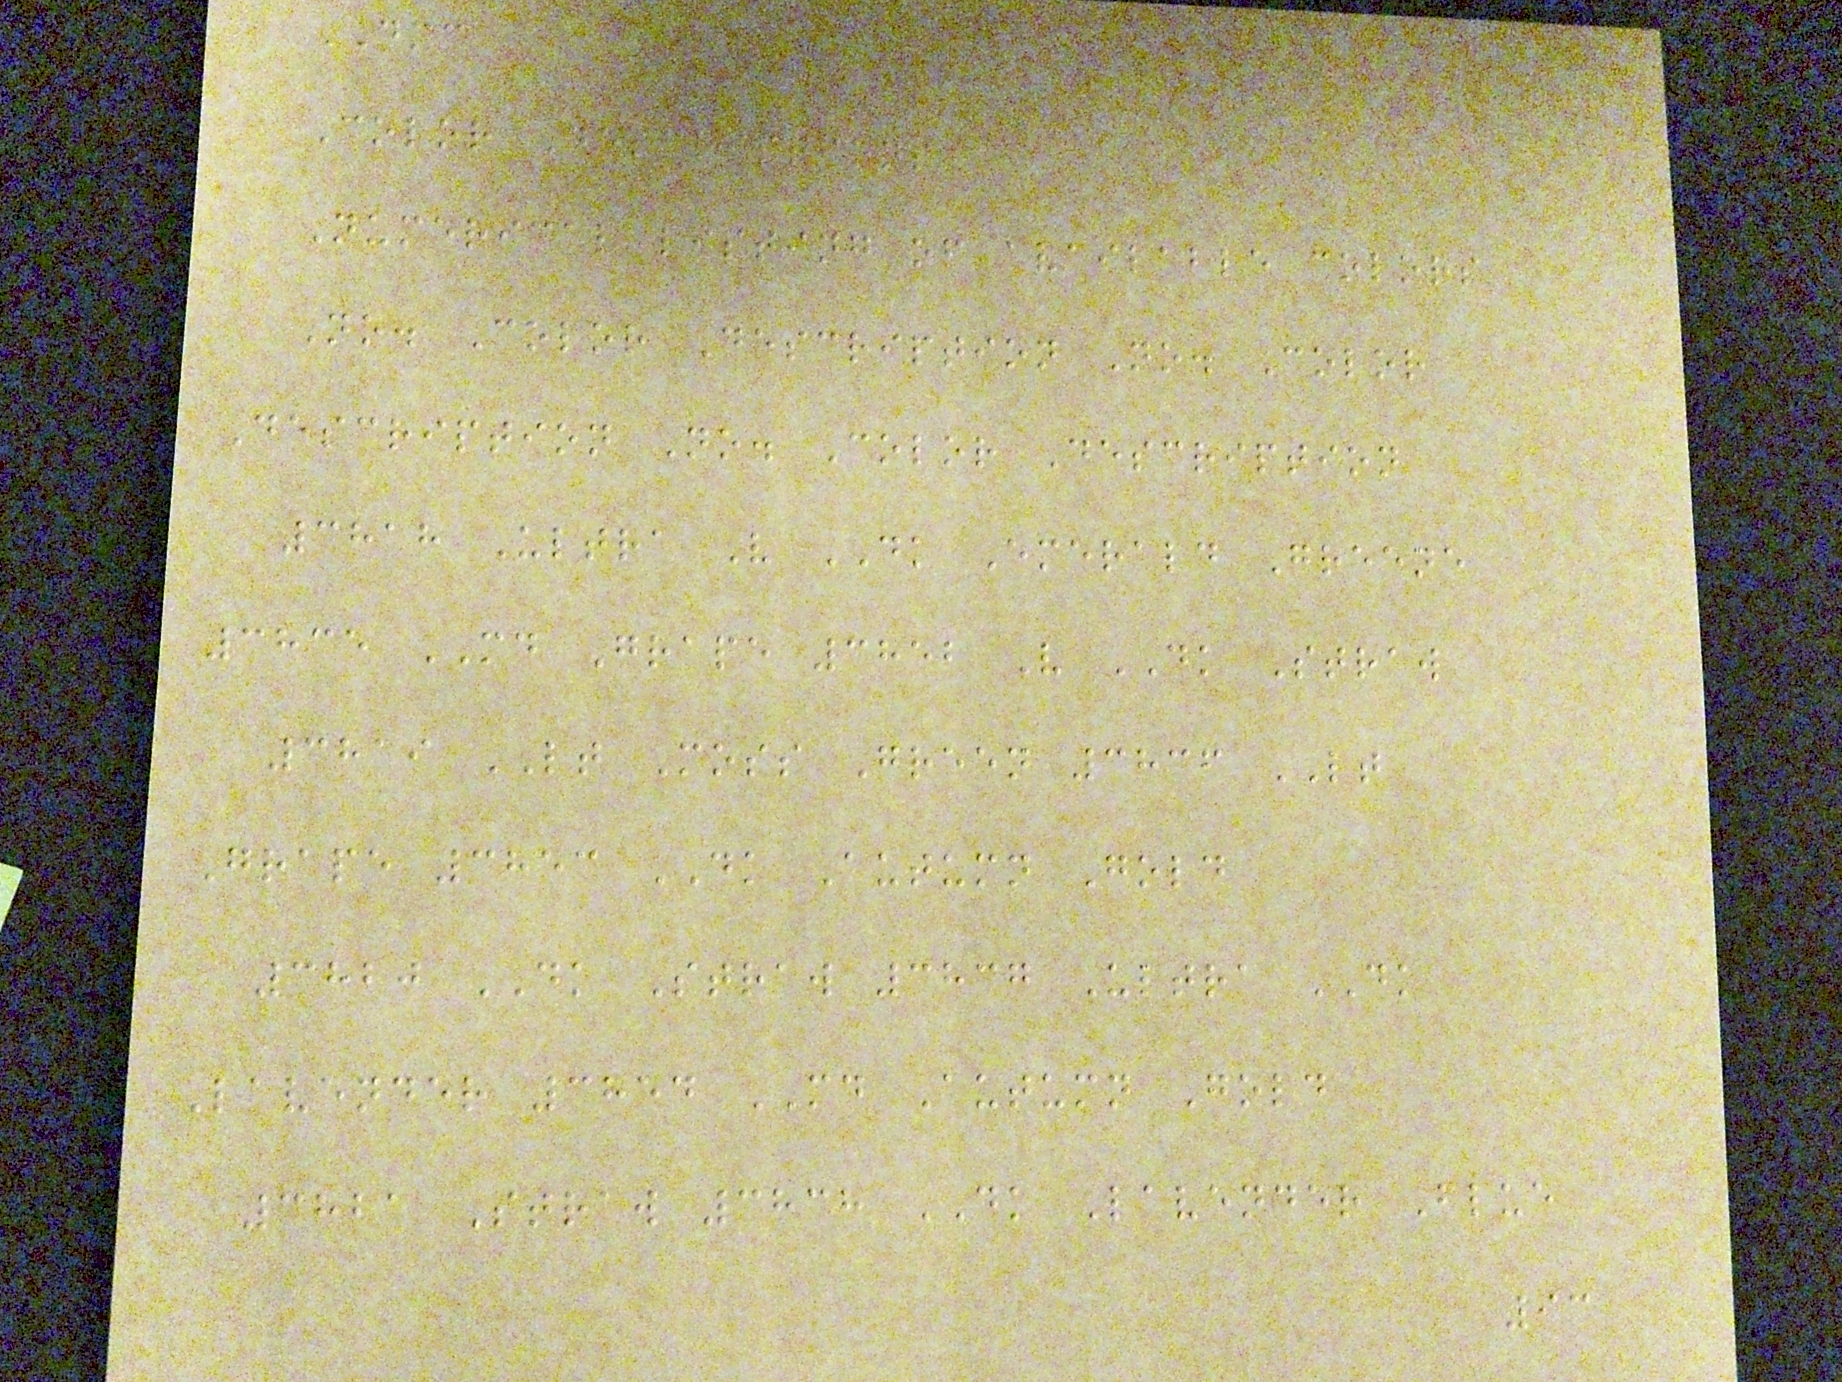DMC
Color Descriptions
Numerical listing of available colors
No. Color Description No. Color
Description No. Color Description
3818 Ultra V DK Emerald Greene
3835 MD Grape 3852 V DK Straw
3819 LT Moss Green 3836 LT
Grape 3853 DK Autumn Gold
3820 DK Straw 3837 Ultra DK
Lavender 3854 MD Autumn Gold
3821 Straw 3838 DK Lavender Blue
93
